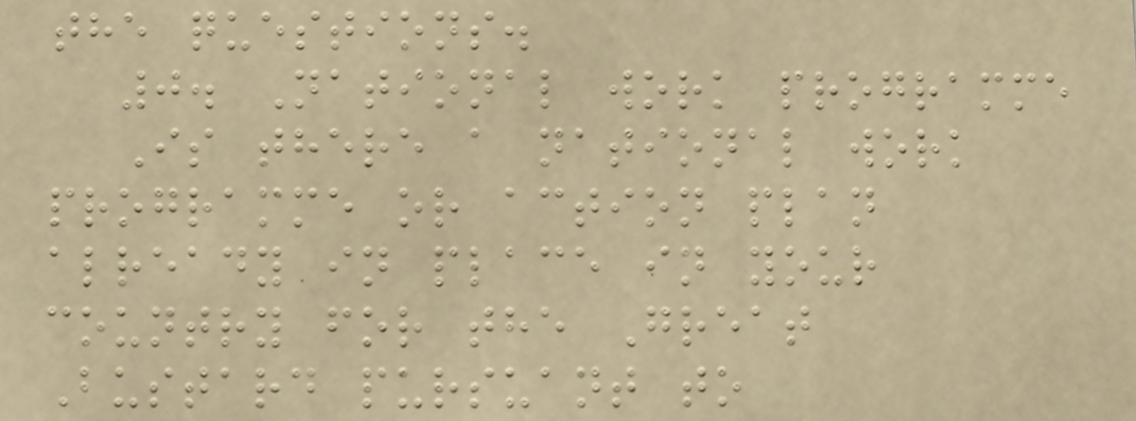the questions.
0. National work programme
Is there a national work
programme or action plan
already in place in your
country for the Great
Bustard pursuant to
